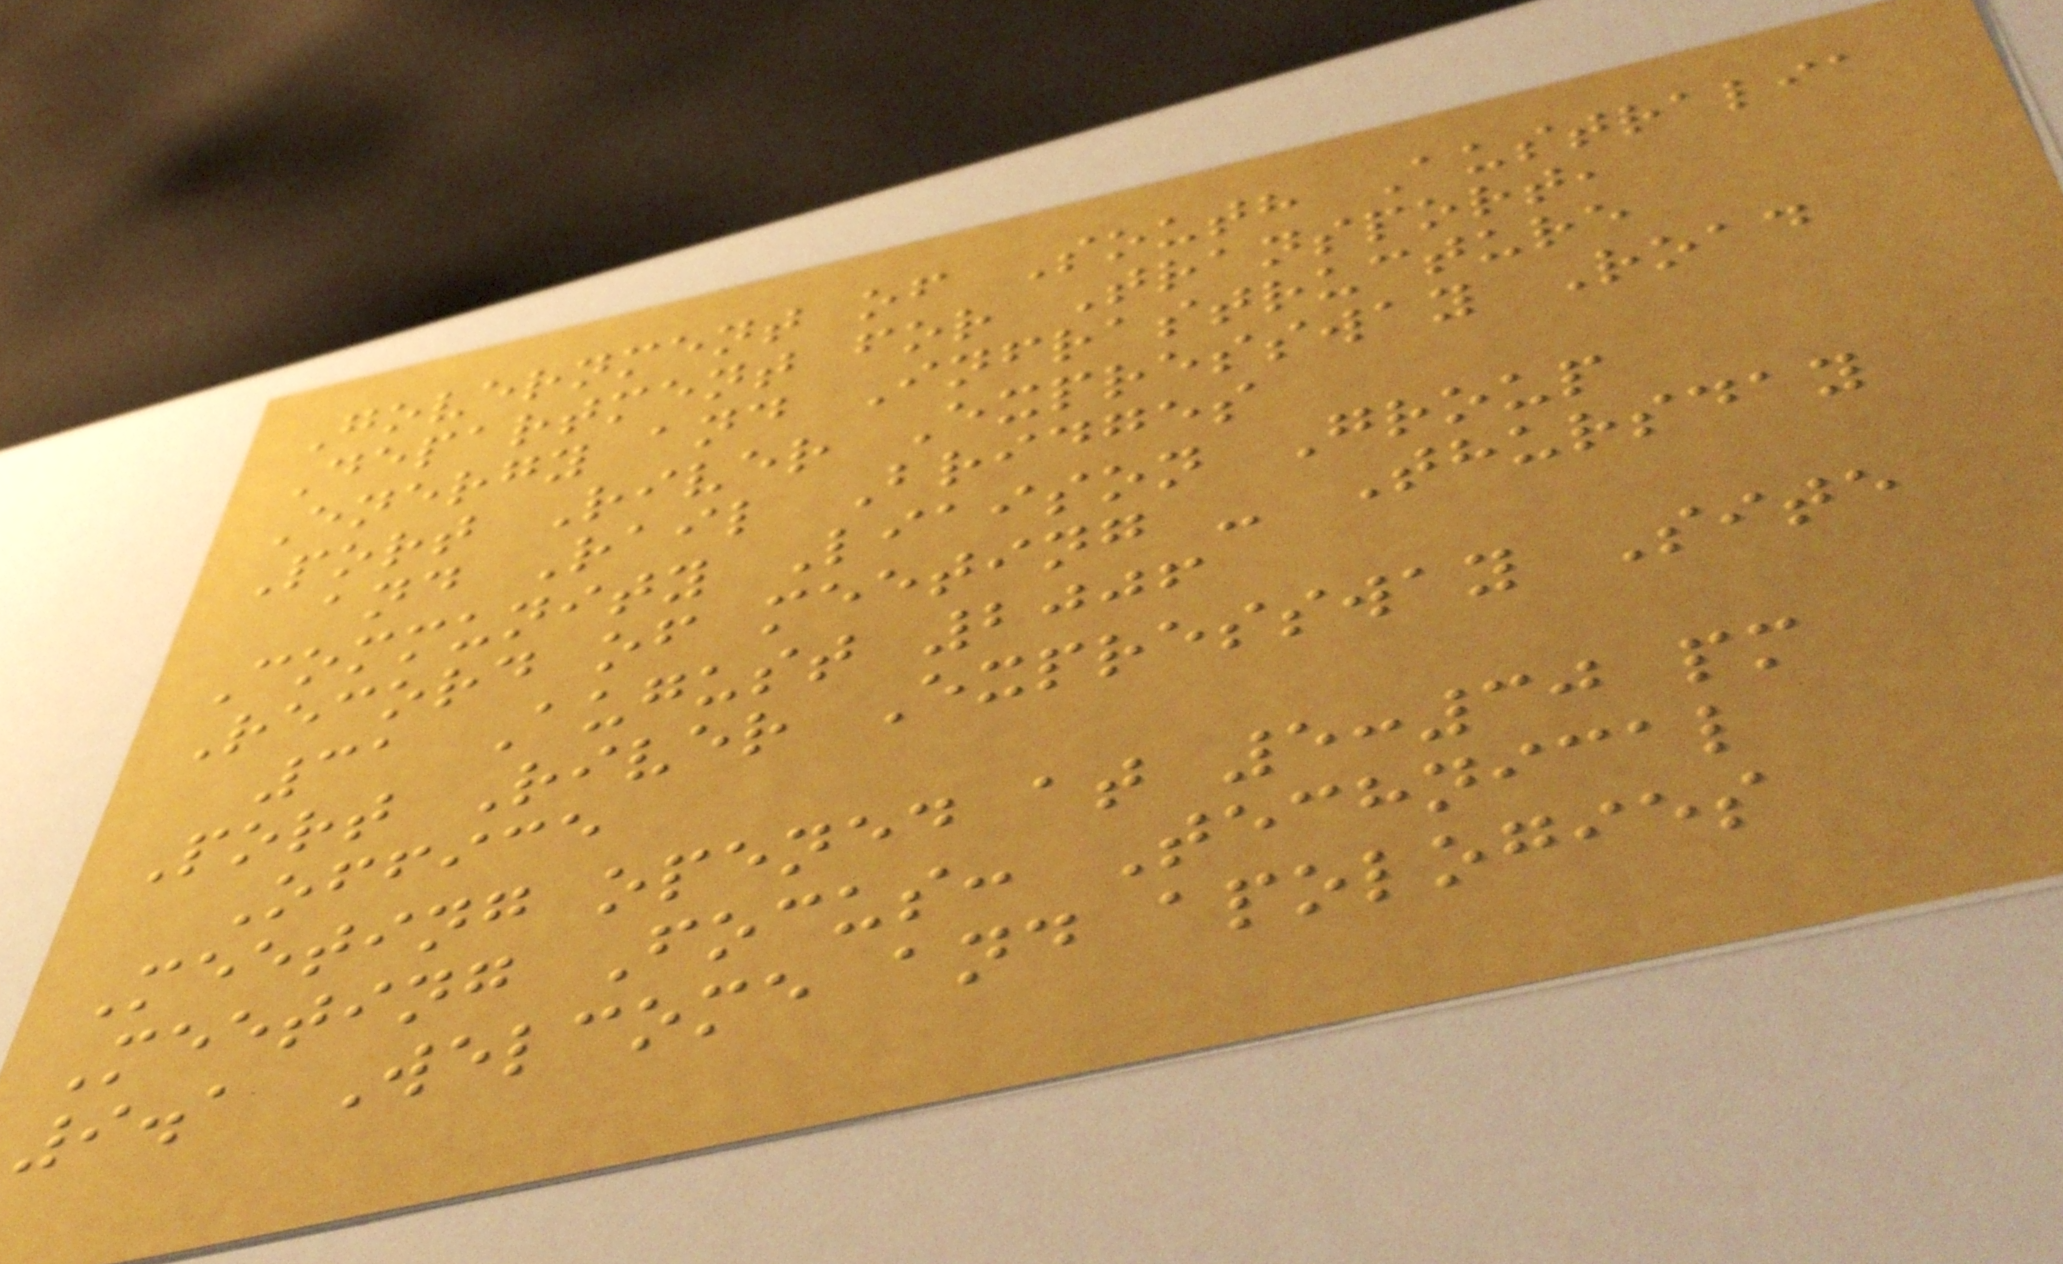Government of South Australia
Department for Transport,
Energy and Infrastructure
Port River Expressway Road
and Rail Bridges
Community Liaison Group
Record of meeting - Thursday
31 August 2006
Port River Expressway Site
Office
Meeting opened at 5:30 pm
Meeting Focus: Technical
9.1 Welcome and apologies
